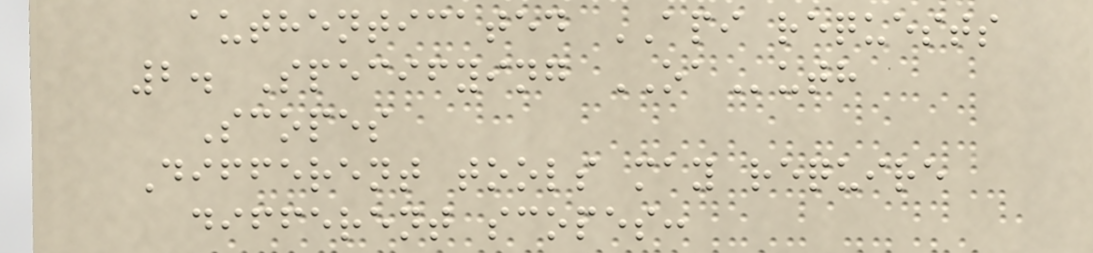authenticated API requests
2. Specifying OAuth
Scopes
Different tools may require
different scopes:
